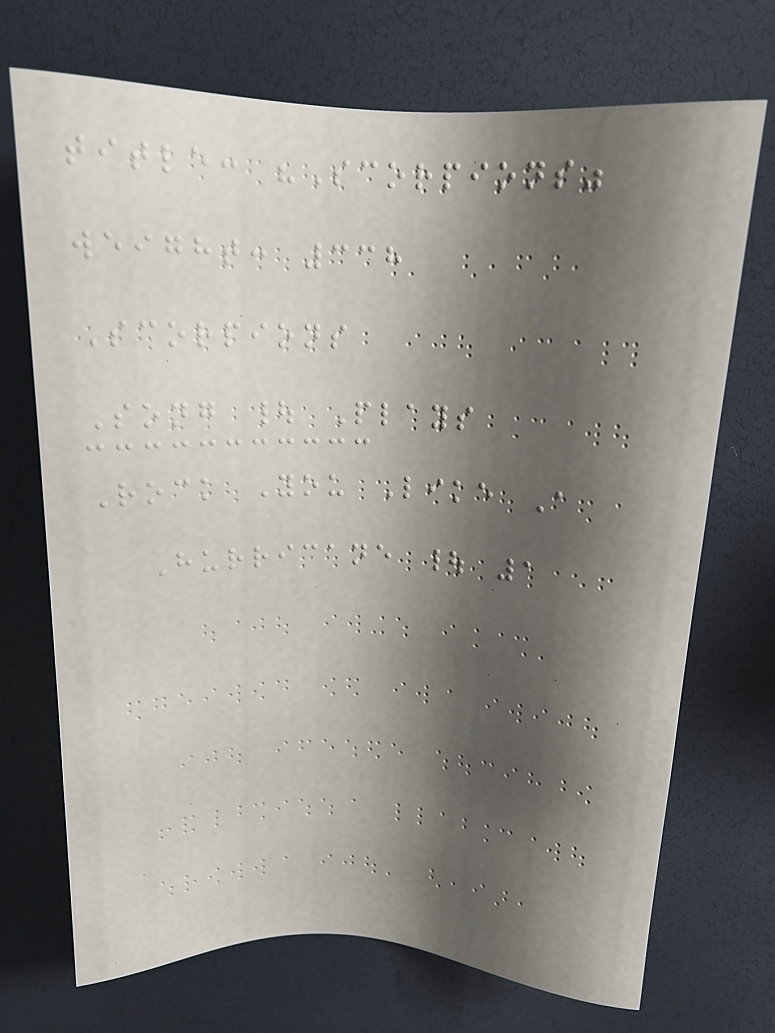title: "Scorpions"
weight: 338
Scorpions
Song | Plays
Rock You Like A
Hurricane | 1
